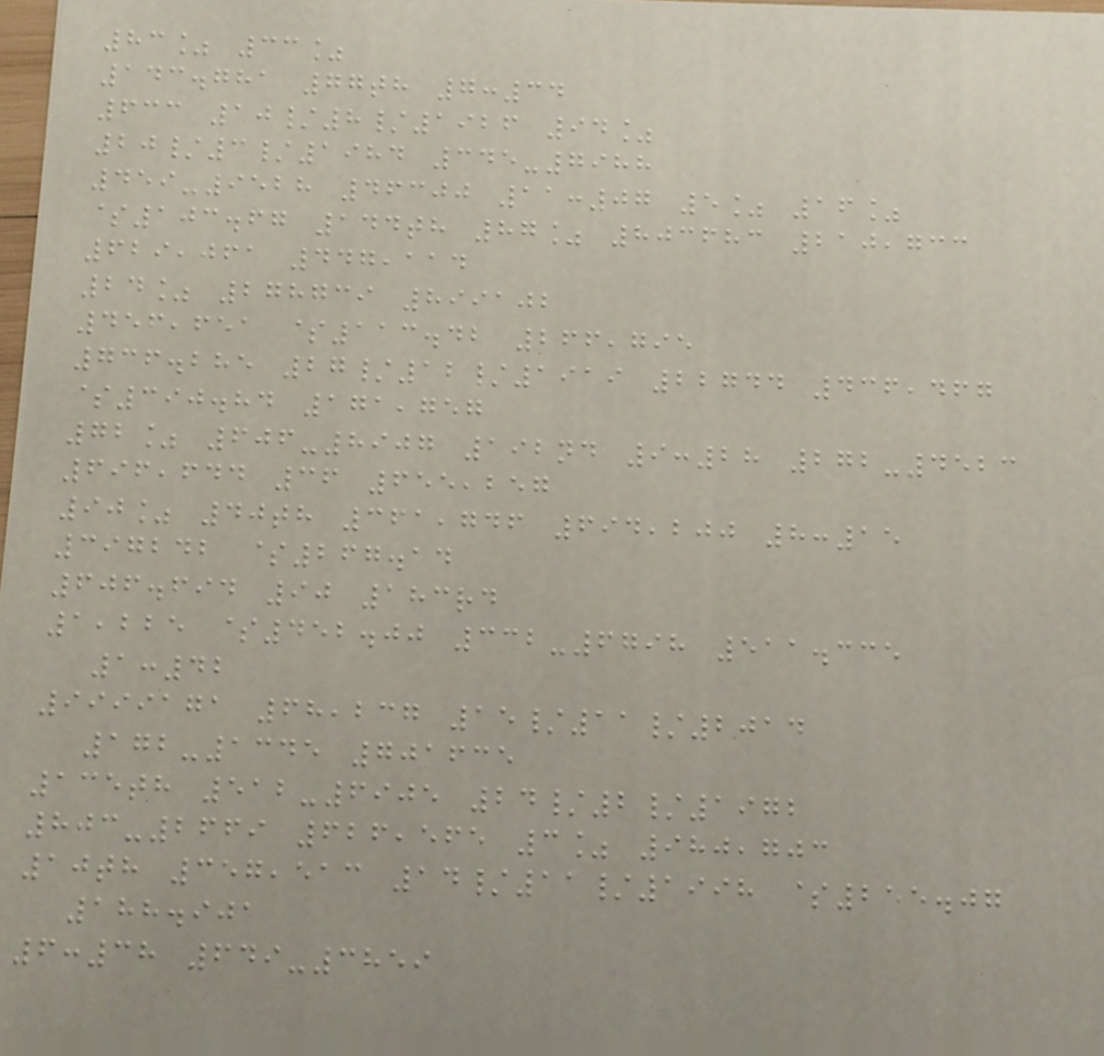83% 33%
143.781 77th 7:34
633 10/8/1926 94%
20/3/1984 345-7988
459-9528 46300 11:07 5% 16%
$103.67 144th 87% 803683 210,733
629,061 447,114
24% 278739 899102
456,651 $113.42 266,795
736.285 27/12/1919 22744 436,467
$390.84 171,757
72% 606-8907 192nd 9:28 272-4523
696,644 36 655,257
90% 40th 361,746 694,200 8:15
397242 $267.14
606.694 90 183rd
1,225 $452.00 332-6798 511.335
1:42
9999171 68,237 15/11/2014
172-1345 701635
135th 512-6905 24/2/1972
803-2669 626,565 3% 980,703
10th 357,513 14/11/1998 $255.07
188.901
6:38 649-3859
